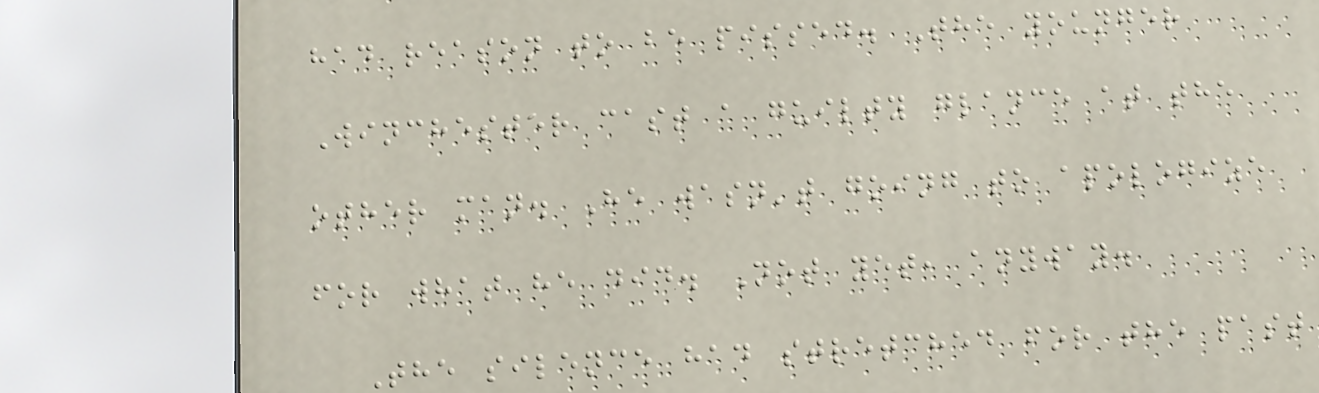had reason to be pissed. The younger
Winchester cast a guilty glance at the
other man. He wasn't going to apologize
for what he did. Not yet, anyway.
The silence had stretched for the past
